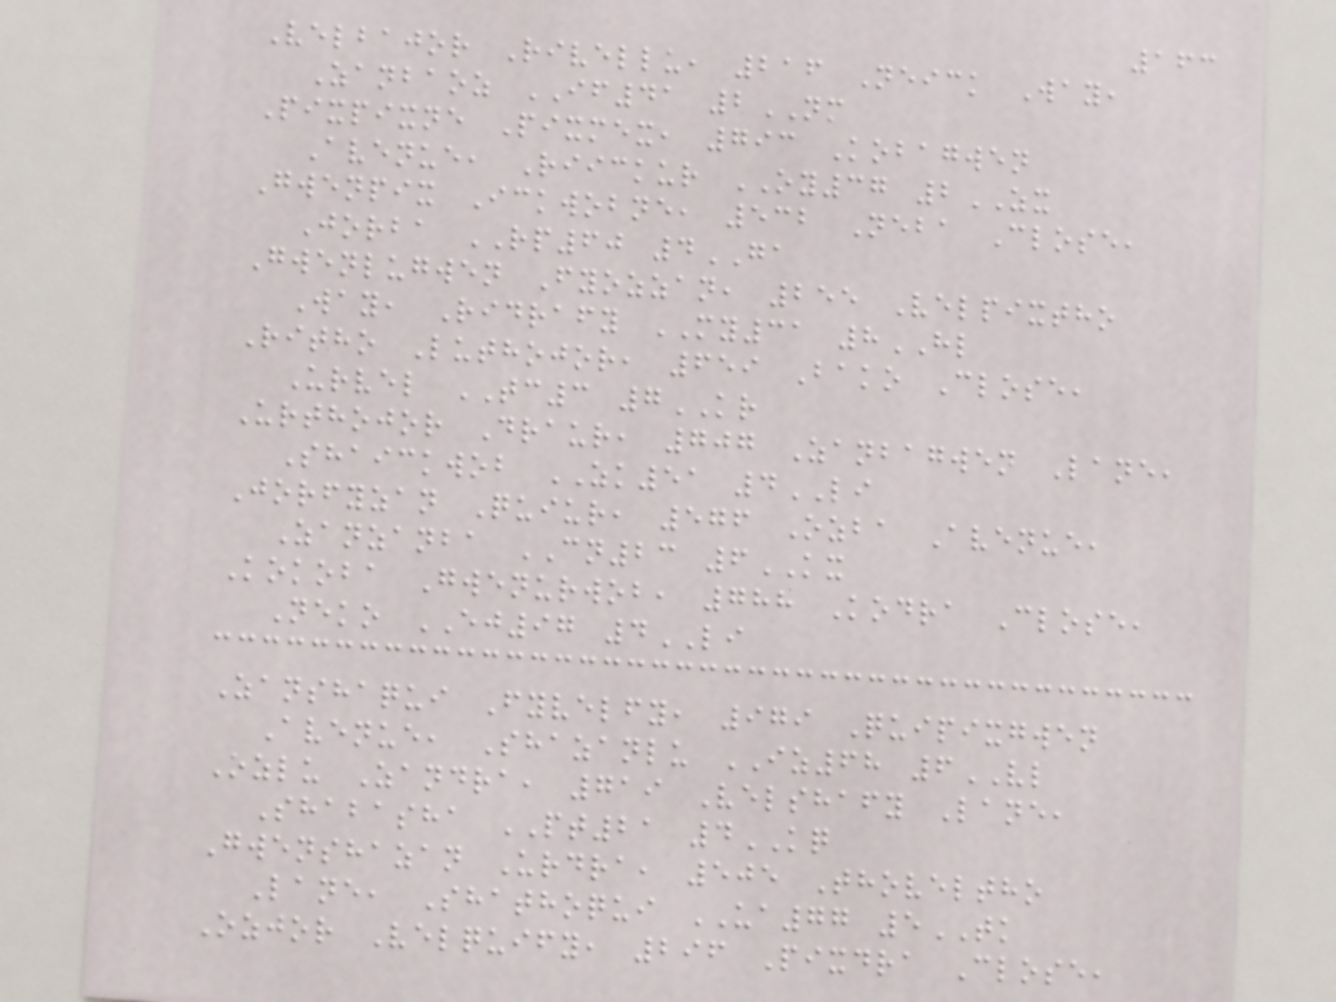163
Velbajor Rivellu, 216 Neick Way,
Zanbaoz IF41 2NM
Pixpixne Pixmex, 793 Kobagwen
Avenue, Riickur OY37 2ZX
Gwenpix Ickwobne, 532 Neba Close,
Jorba RP60 4GA
Gwenlugwen Fyozzan, 255 Velpixtho
Way, Ridrafy MY31 8HL
Ritho Luthojor, 659 Bako Close,
Urvel TC3 7KR
Urthojor Draur, 707 Zanbagwen Lane,
Shaickwob ZK51 4LI
Jorfyzan Quiur, 576 Ozba Avenue,
Zanzanba CN23 6KX
Kokoba Gwenurwob, 788 Kodra Close,
Neko EJ97 4LI
Zanshaqui Fyvelfy, 979 Quipixgwen
Avenue, Shazanlu IZ68 6VL
Ozlu Zandra, 719 Velshafy Lane,
Shabasha PT21 4KQ
Gwenshazan Urdra, 505 Thoveltho
Lane, Shathoqui UA77 5TK
Ozjor Velquify, 296 Pixdra Close,
